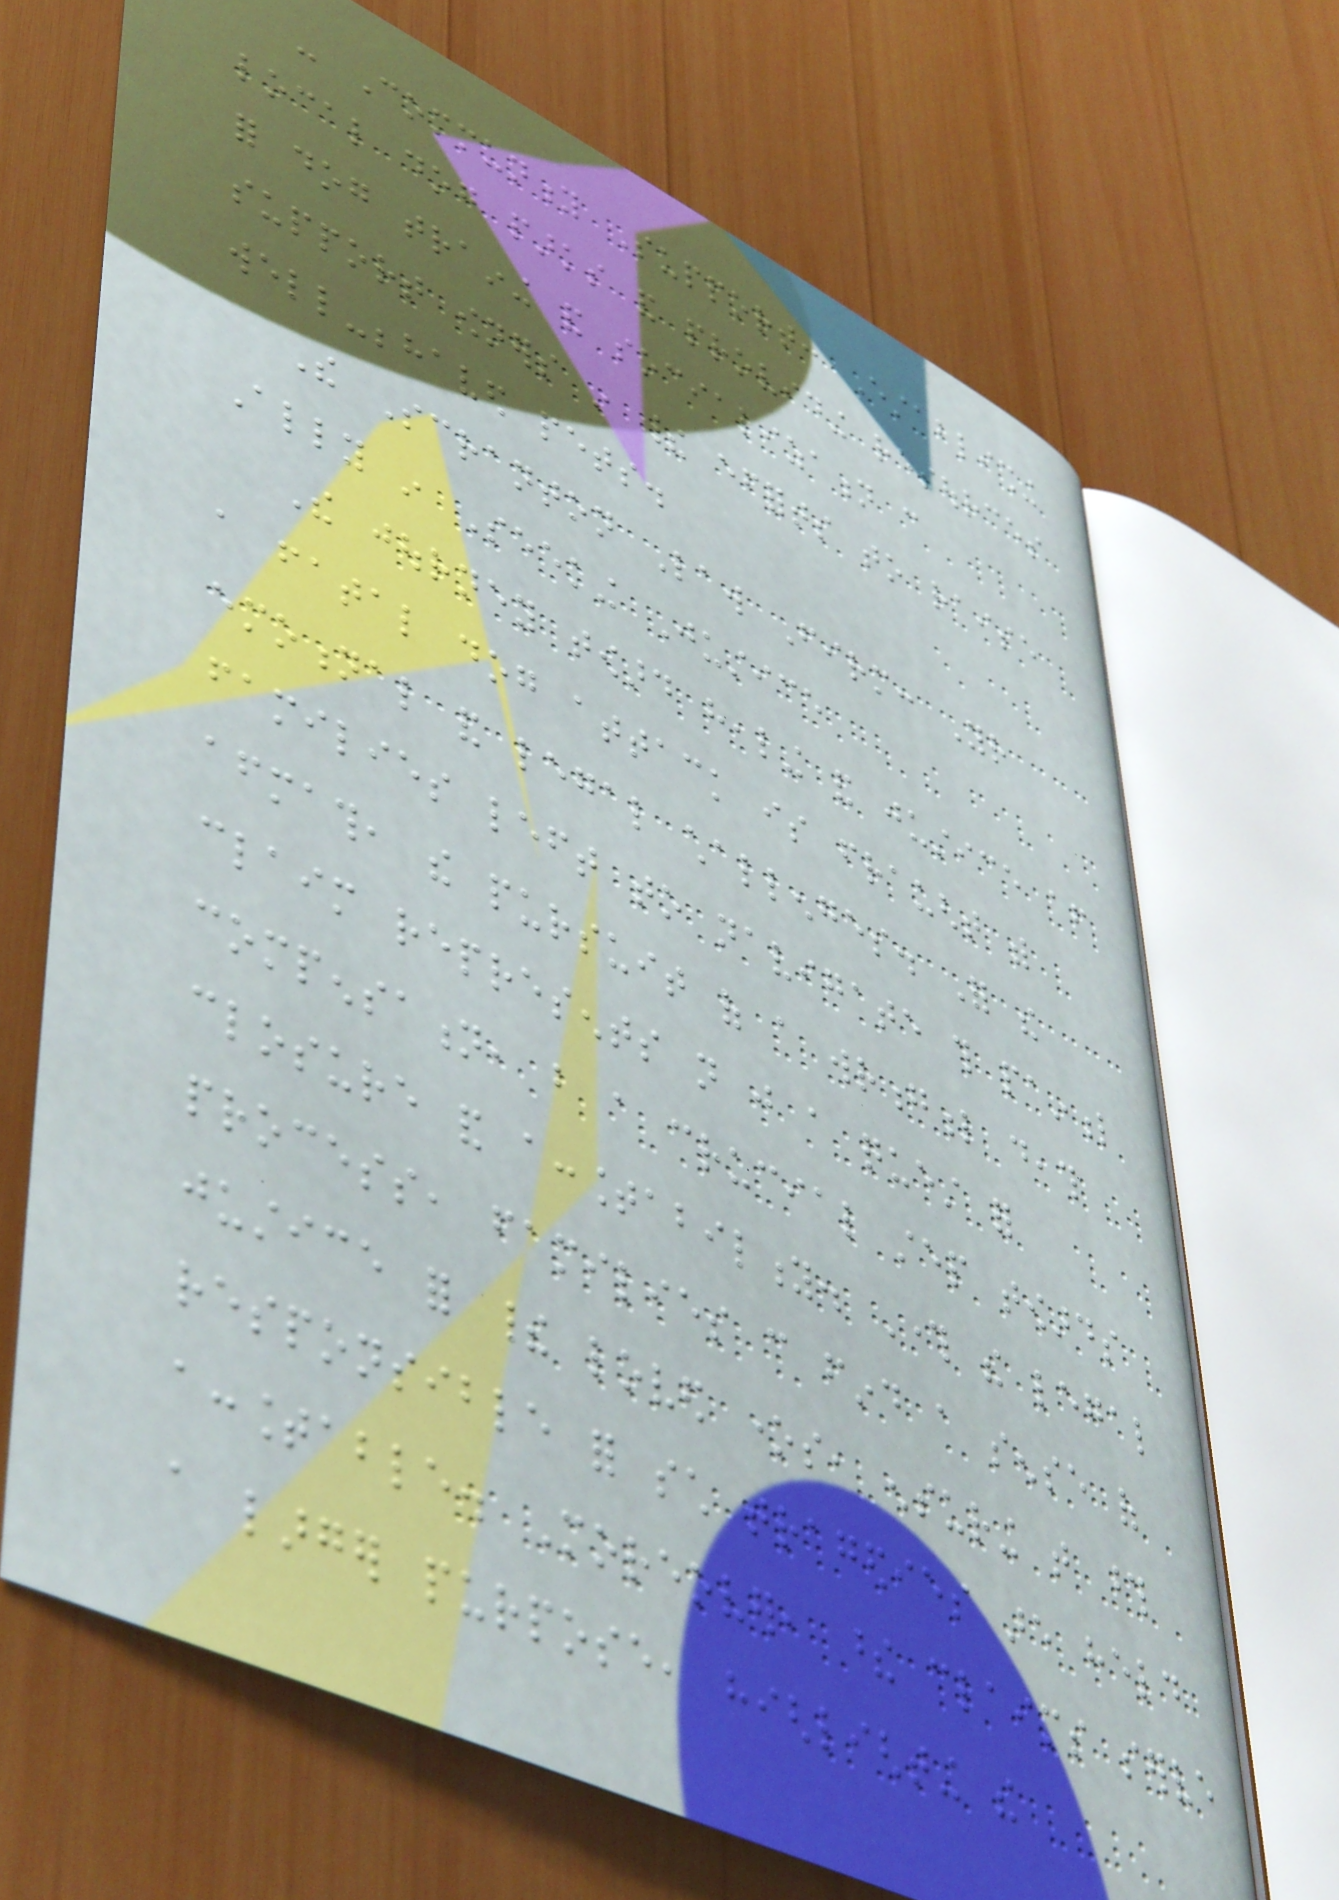- Community Support: Establishing
local dog parks and providing resources
for dog training and socialization can
support owners in their efforts to raise
well-behaved pets.
The Scranton Law Firm: Your
Ally in Seeking Justice
The journey toward healing and justice after
a fatal dog attack is fraught with
emotional and legal challenges. For the
families left to navigate this painful
aftermath, the pursuit of a wrongful death
claim represents not just a quest for
compensation, but a crucial step towards
closure and accountability. Through the legal
process, families can find a sense of
justice for their loved ones, ensuring that those
responsible for such tragedies are held
accountable. Moreover, these claims serve
a larger purpose, highlighting the
